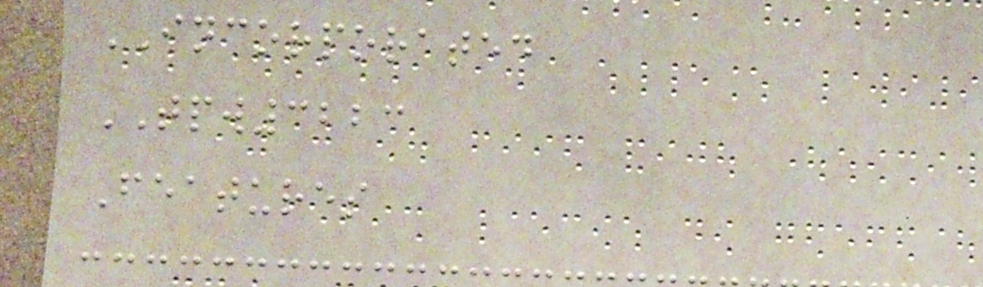INCORPORATED
TPW3223
Features
